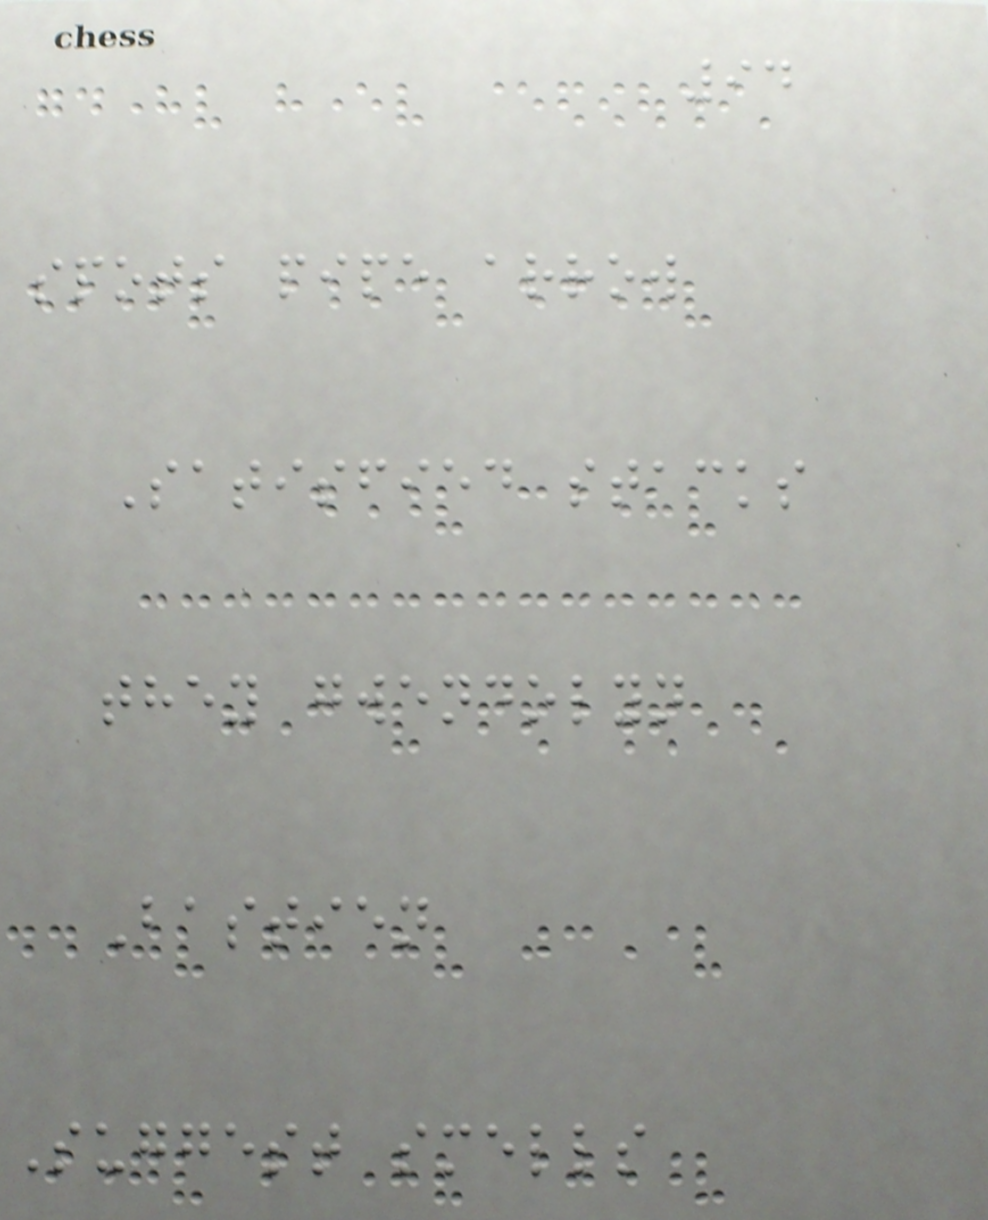94
spots pipe arrow
Satisfied stacks
they gwendolyn
Bastien
Suggest smells
